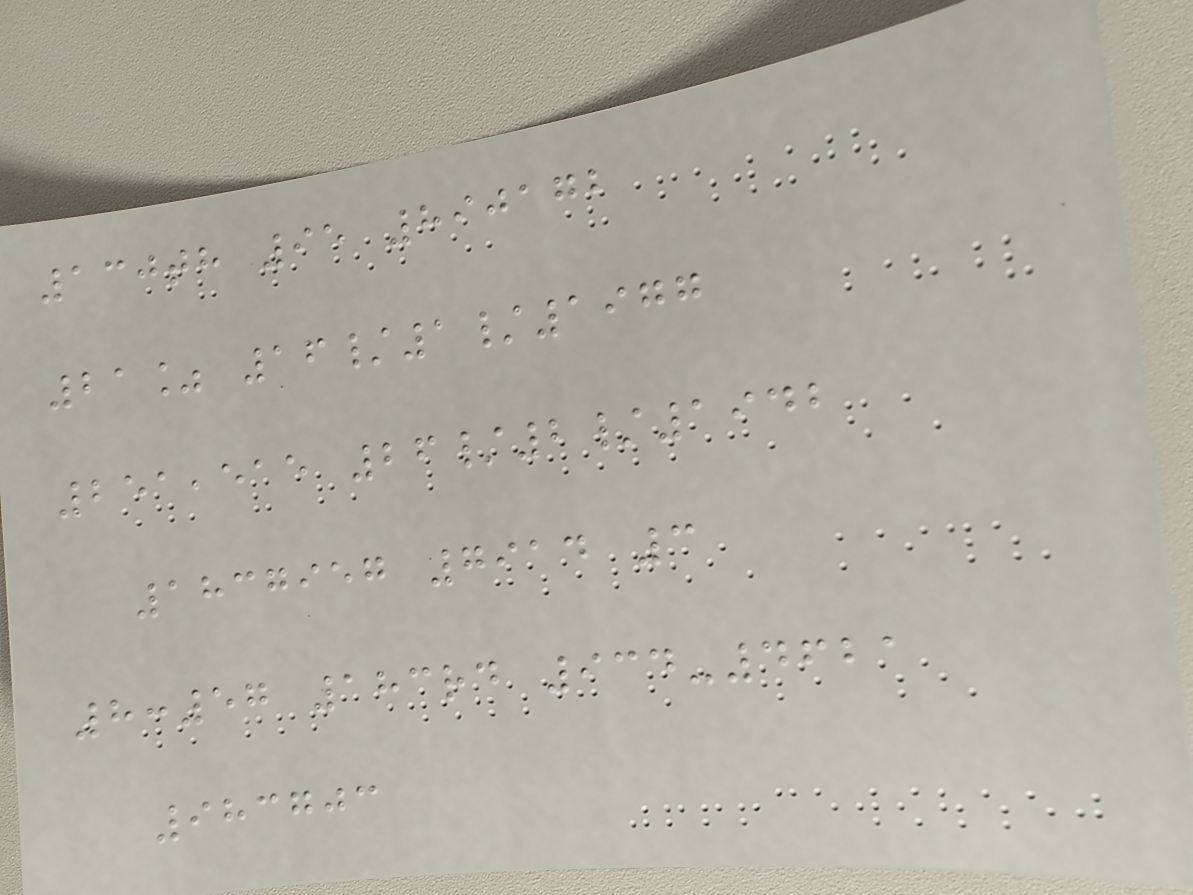130th 95 890172
21% 16/1/1977
251,515 26/2/1942
1837957 7914 3
8:57 183rd 934-4621
983703
